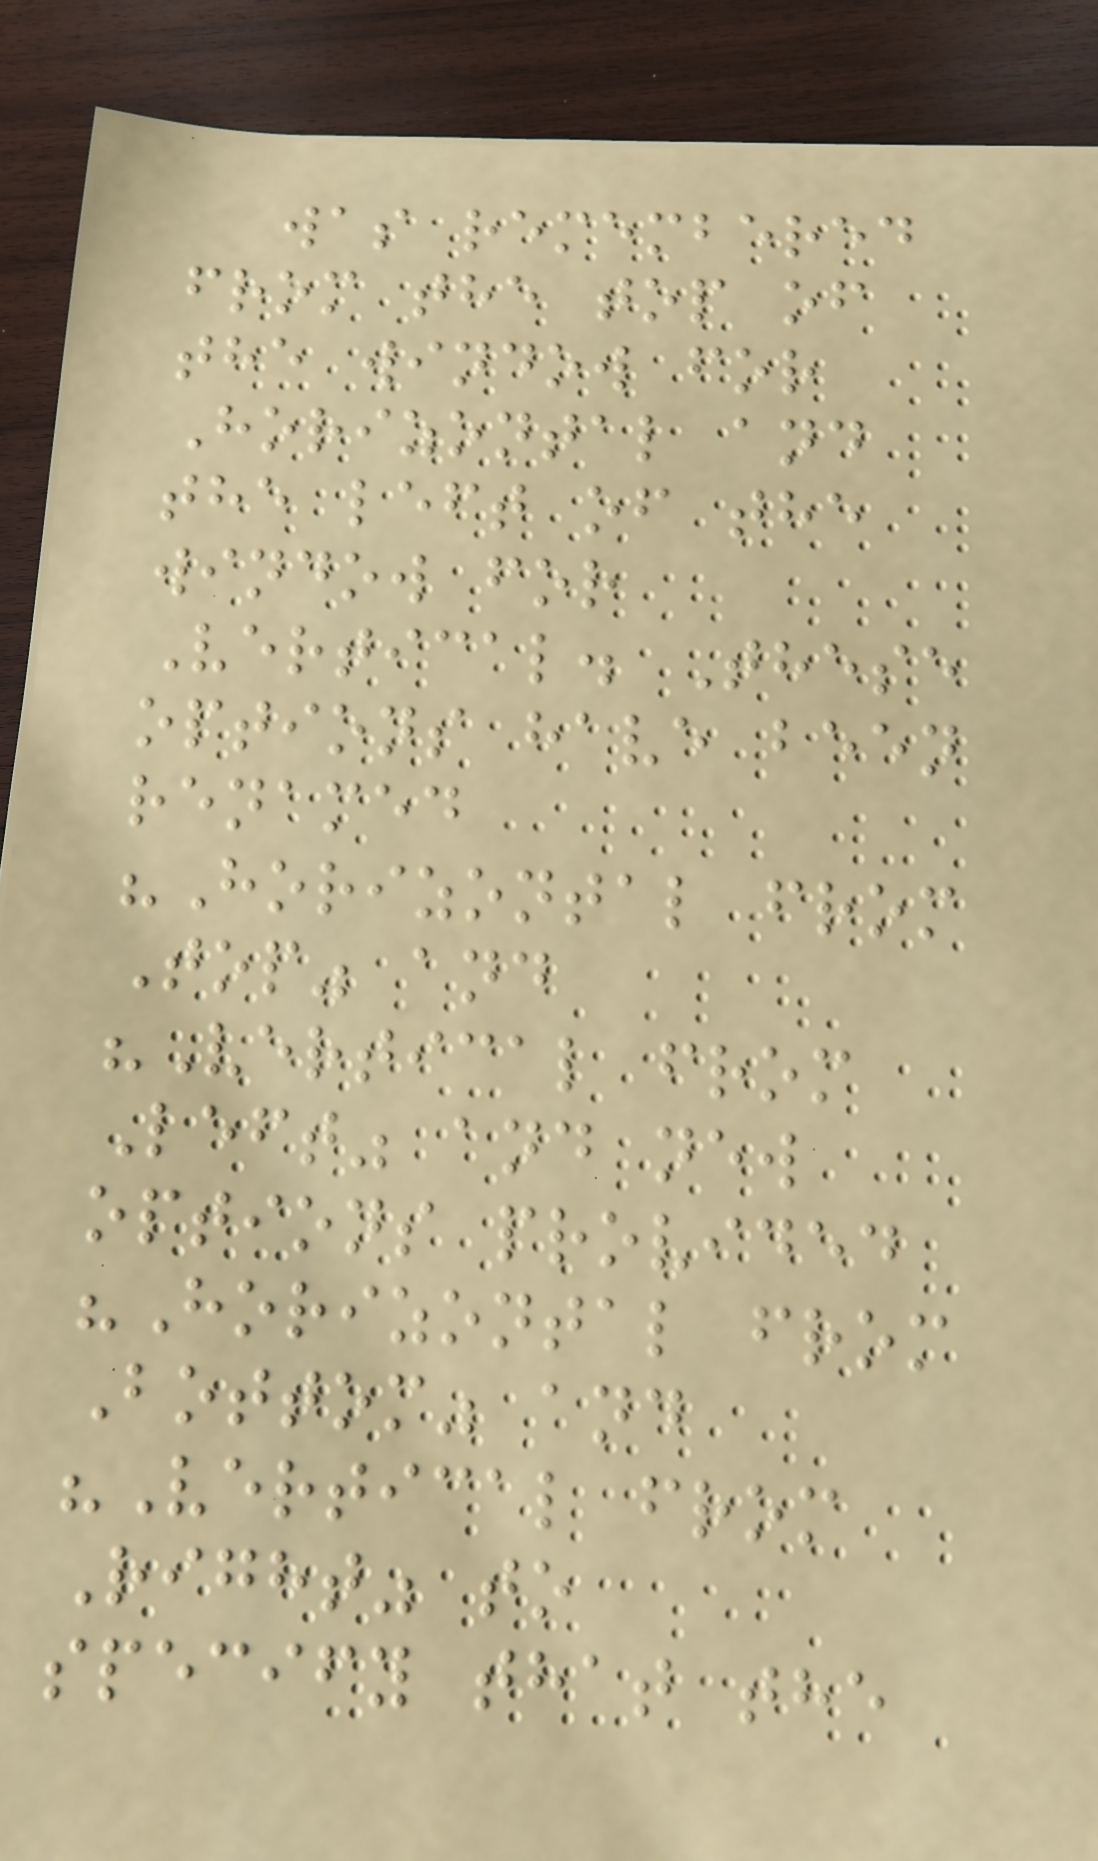was remembered
from the top of
the window for
Horizontal and
the left of the
window for
Vertical. These
options have been
renamed
"Horizontal from
Top" and
"Vertical from
Left" and new
options provided
"Horizontal from
Bottom" and
"Vertical from
Right" to
specify that the
